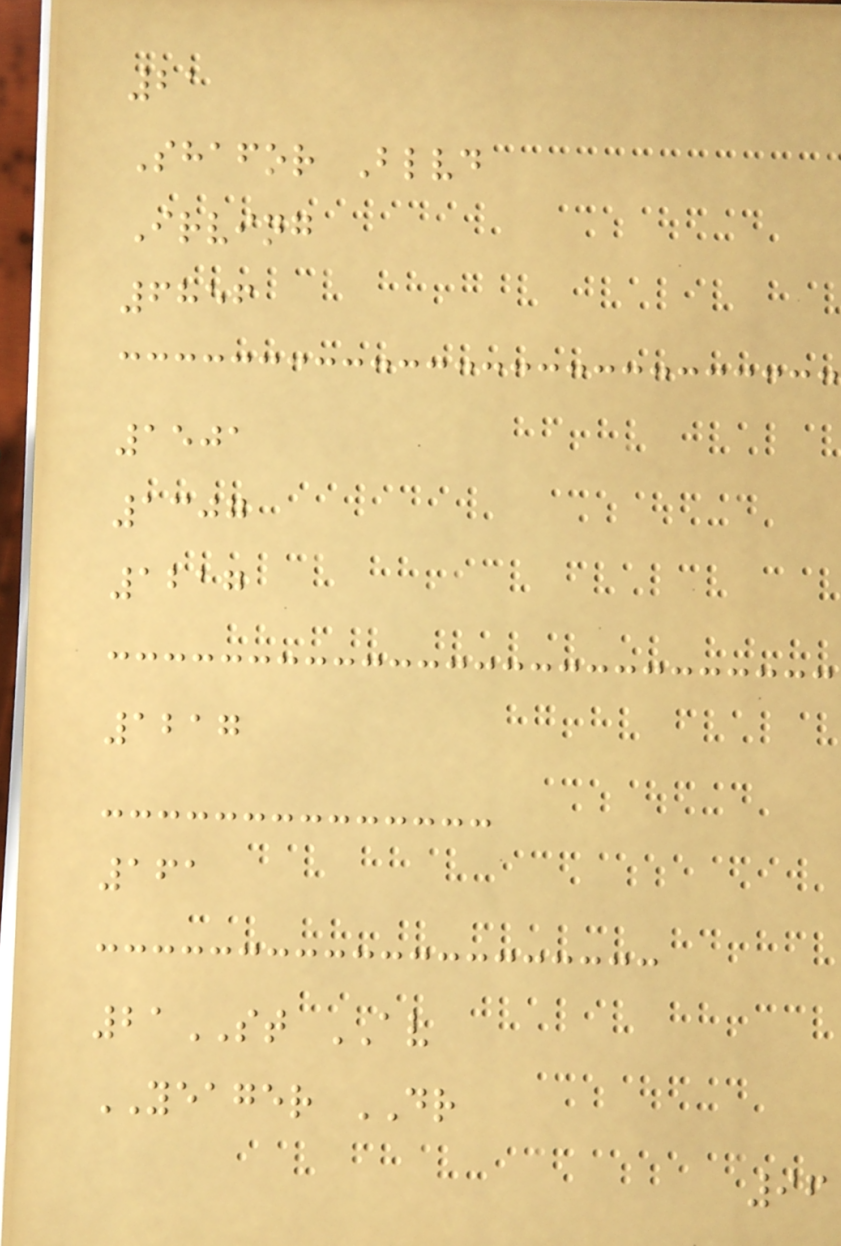21
Shafor Blvd
Irving
6856
1501
1307
1217
1217
161
21ST AV
YEAGER DR
96
